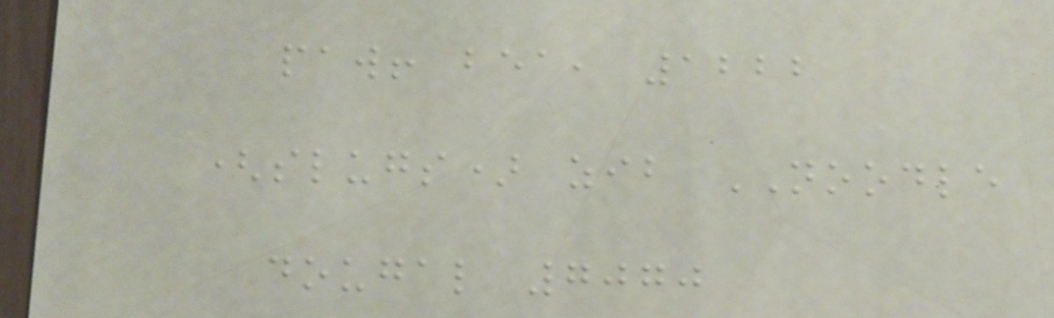paw! bea, 1222
(slugs) zib NOODLE
dougal 7070
